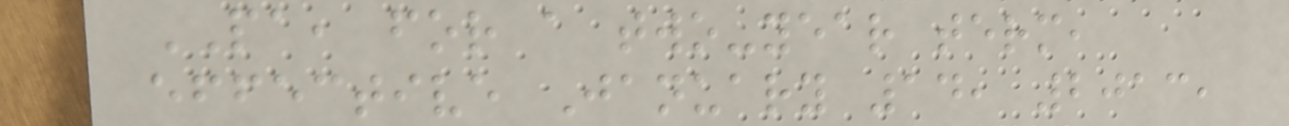PA, for a two-year term,
effective January 14, 2013,
